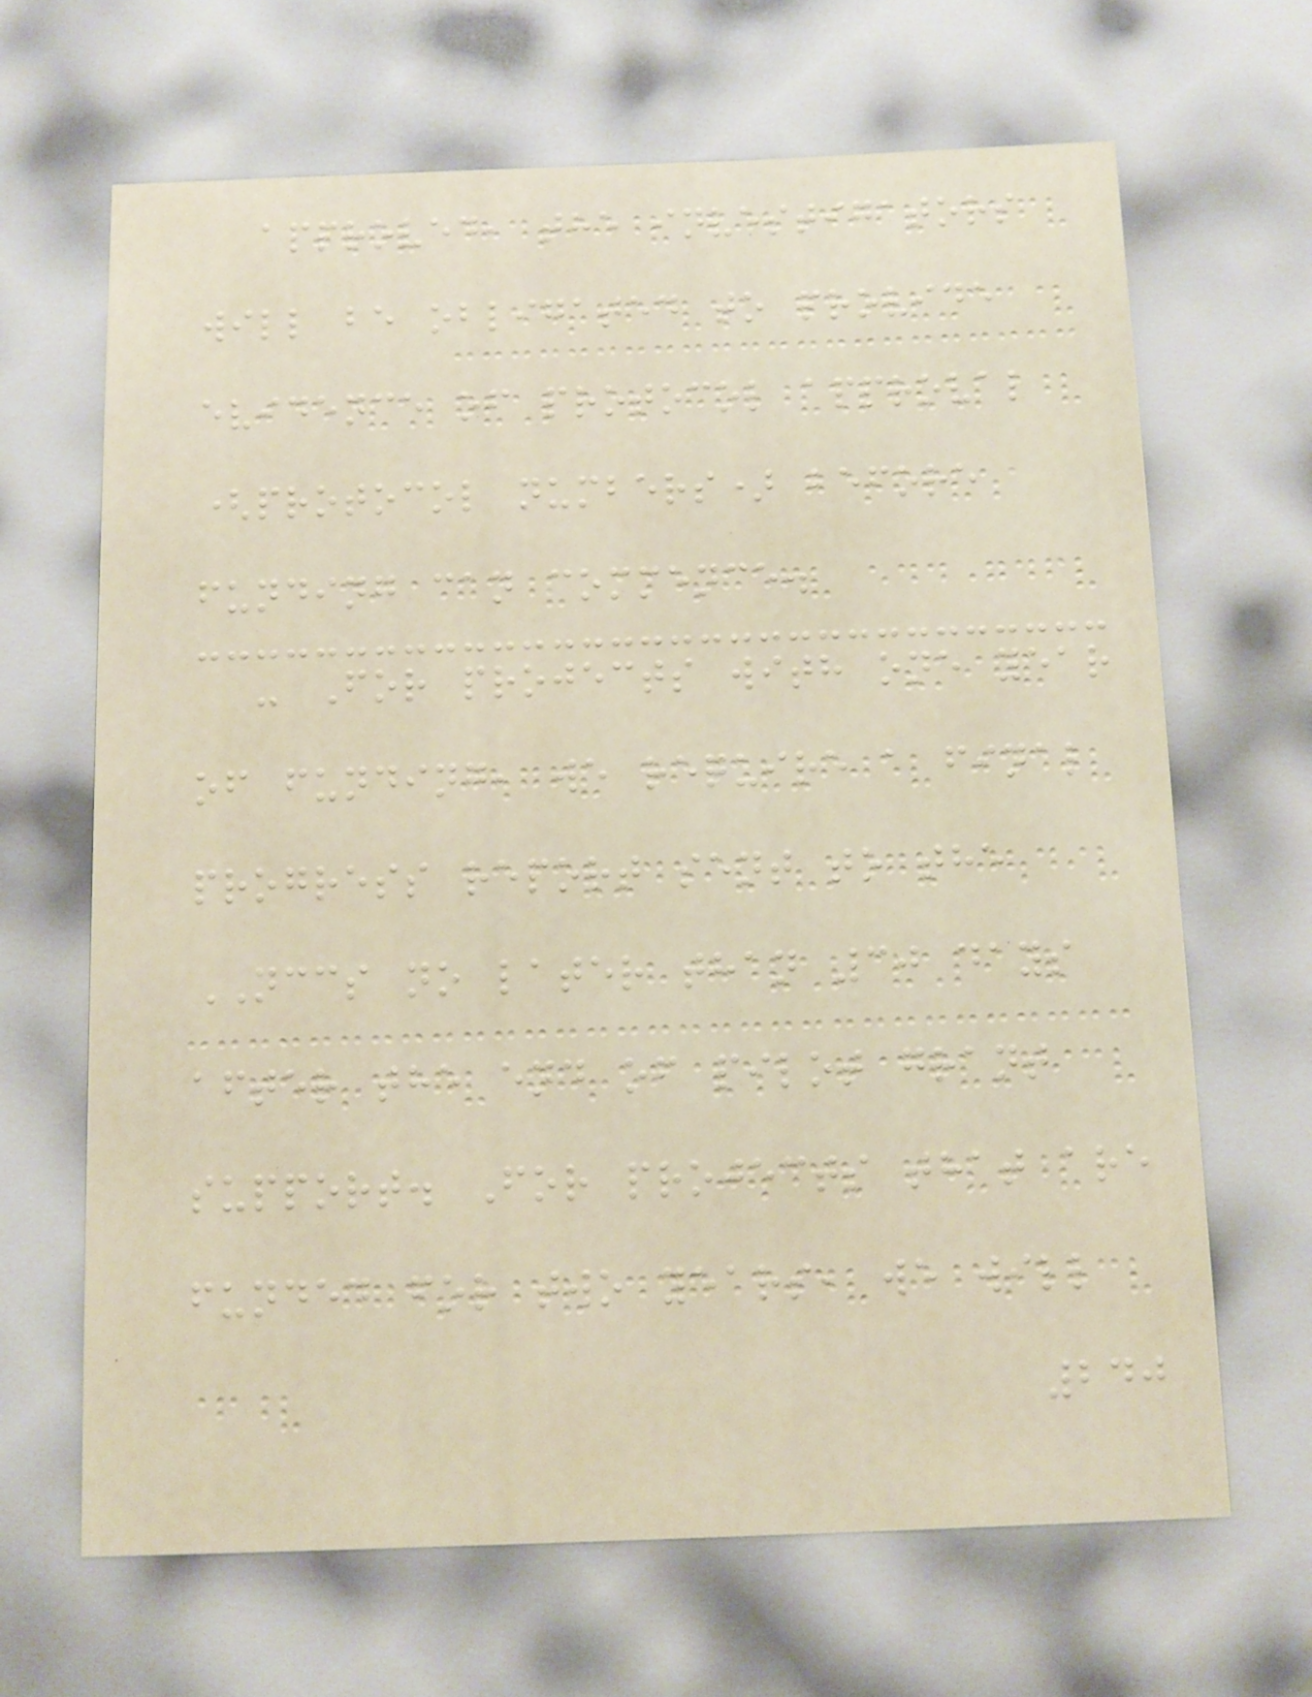approved, the investigators
will be obligated to provide
evidence of protocol approval
(protocol numbers) before
funding can commence.
- For projects with one year
of funding, we require a final
progress report sent to the
NCCS no later than 30 days
after the end of pilot grant
support. For projects that are
funded for two years, we will
240
